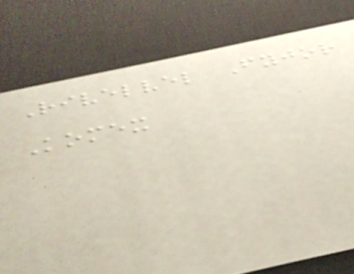Rivelvel Fyjor
Komex
